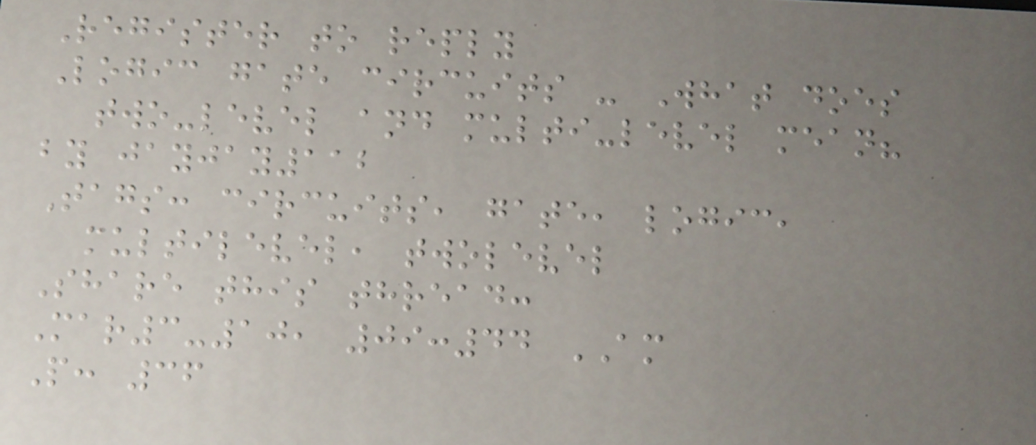Register to reply
Logic gate circuits - What does
two-level and multi-level mean?
by jayjay112
Tags: circuits, gate, logic,
multilevel, twolevel
Share this thread:
Mar3-10, 09:44 AM
P: 36
